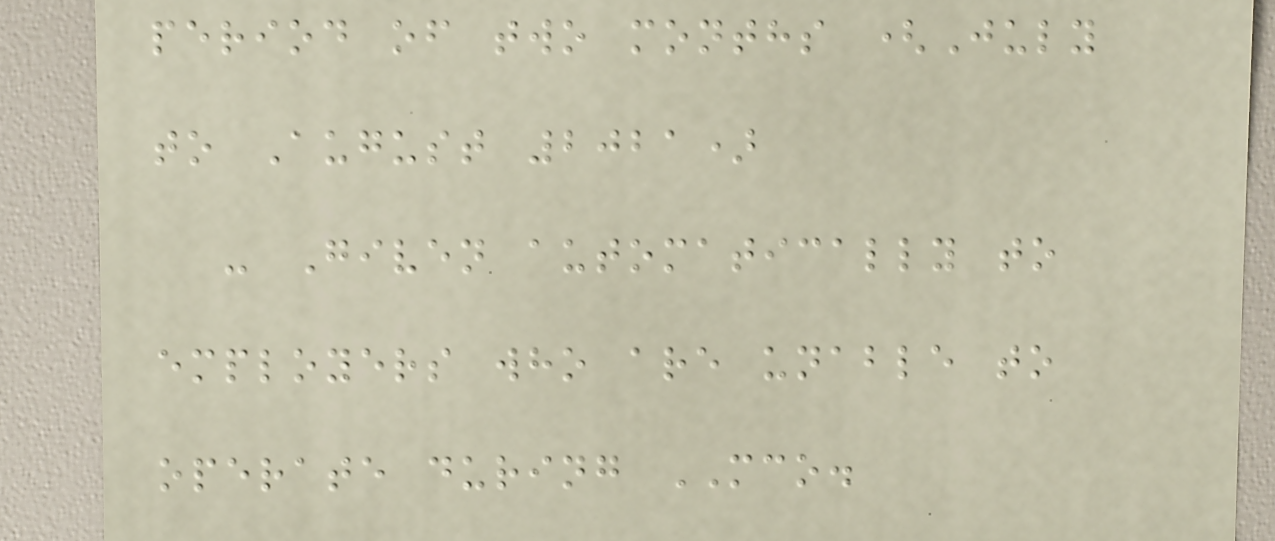period of two months (July
to August 2021)
- Given automatically to
employers who are unable to
operate during MCO.
